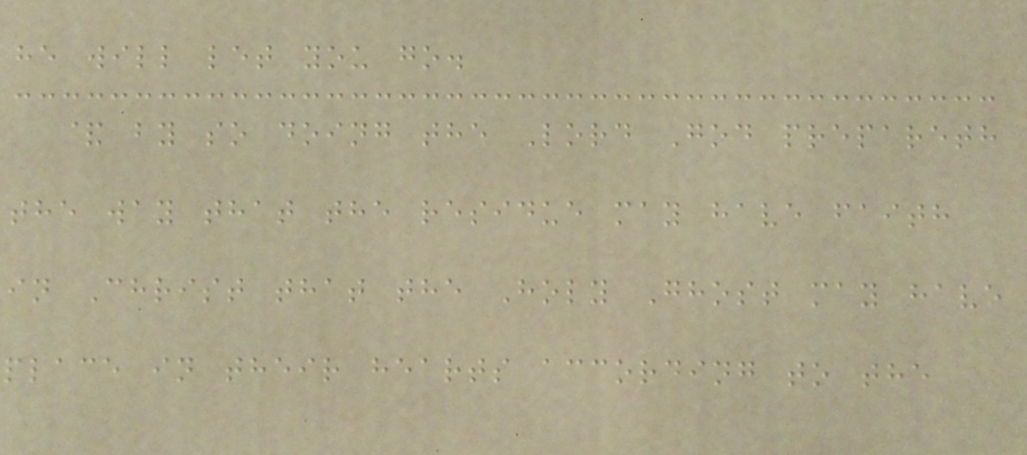he will let you go.
& by so doing the Lord God prepareth
the way that the residue may have faith
in Christ that the Holy Ghost may have
place in their hearts according to the
